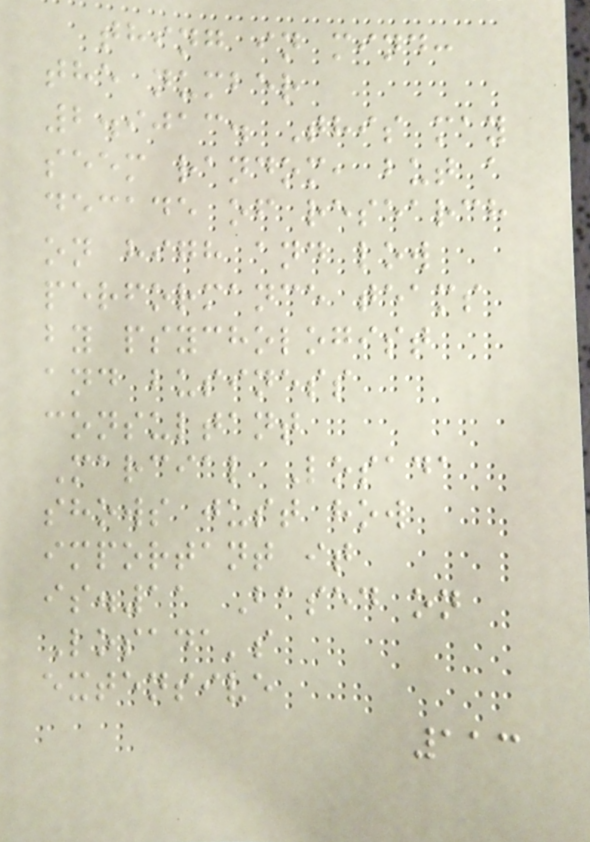thing in mind:
the number
2.9013. This may
seem random, but a
decade of research
on high and low
performance teams
by psychologist
and business
consultant
Marcial Losada
shows just how
important it
is.11 Based on
Losada's
extensive
113
